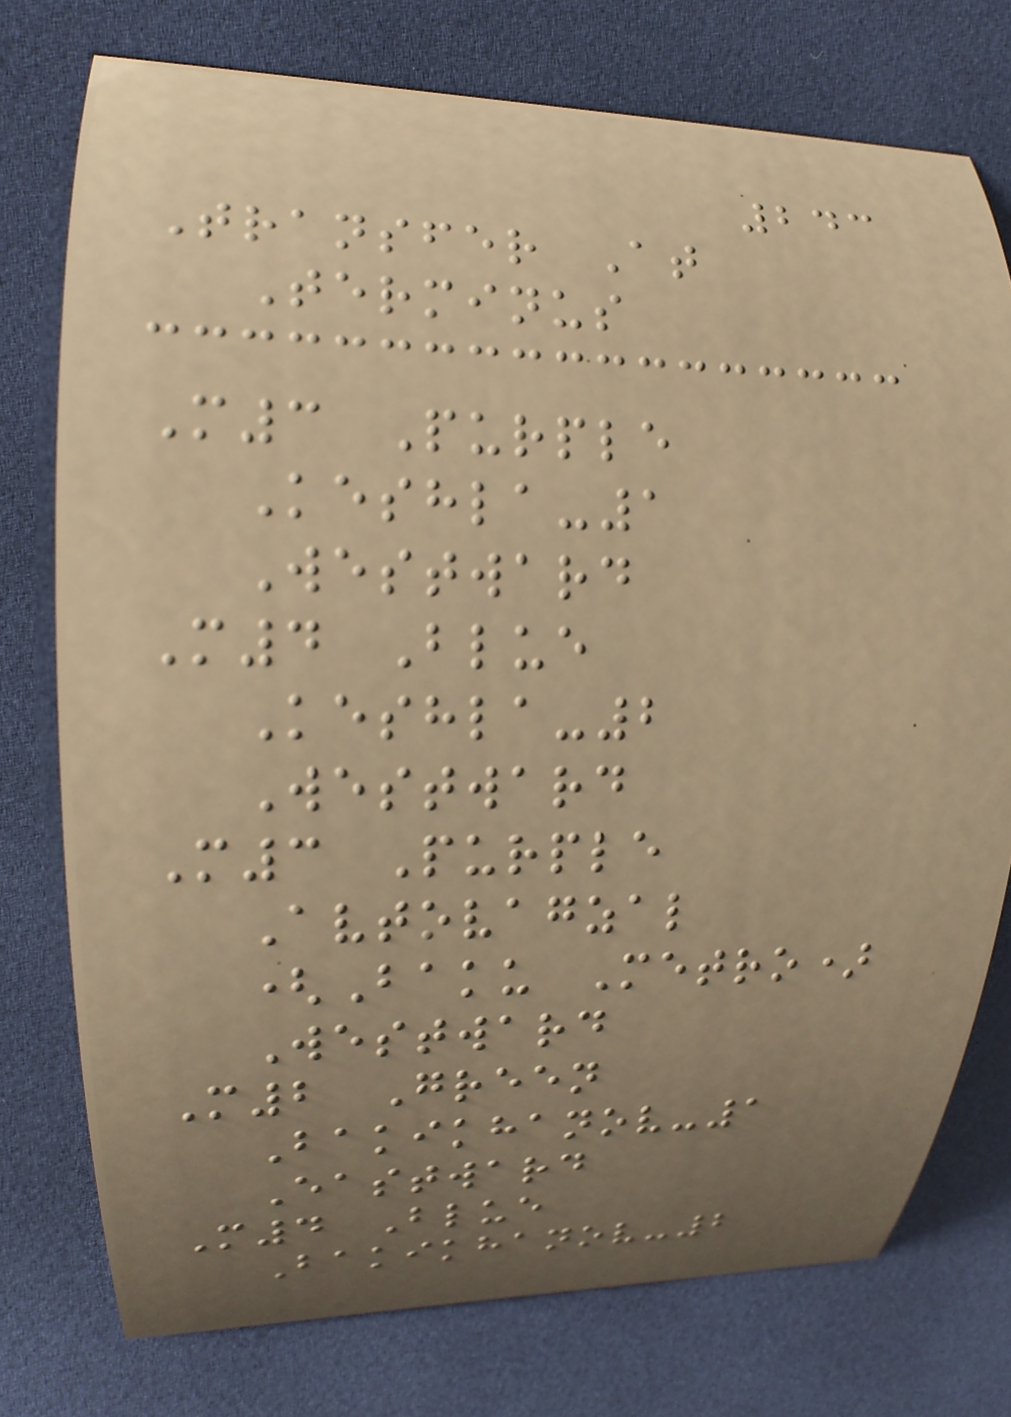243
Transfer At
Terminus
M3 Purple
Keshla-1
Westward
M4 Blue
Keshla-2
Westward
M3 Purple
Avtovagzal
(Baku Metro)
Westward
M2 Green
Bakikhanov-1
Eastward
M4 Blue
Bakikhanov-2
